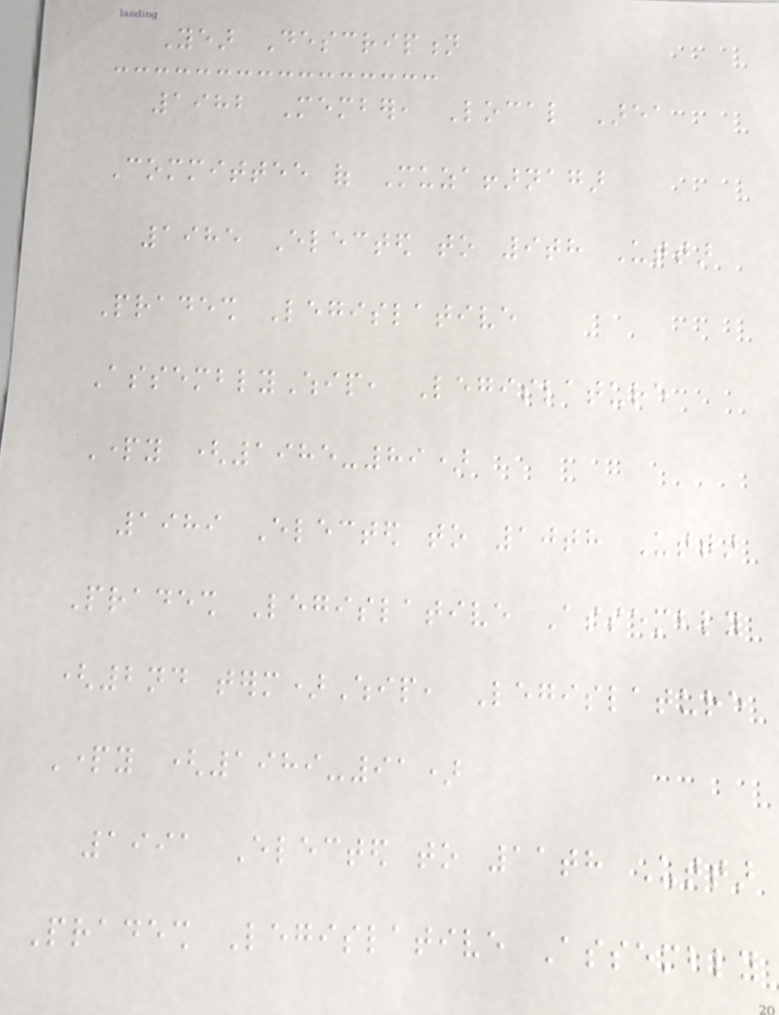Year Description
1982 Member, Local Area
Committee of Muzaffarnagar
1985 Elected to 9th Uttar
Pradesh Legislative
AssemblyWhip, Legislature
Party (1985-89)
1989 Elected to 10th Uttar
Pradesh Legislative Assembly
(2nd term)Whip, Legislature
Party (1989-91)
1991 Elected to 11th Uttar
Pradesh Legislative Assembly
